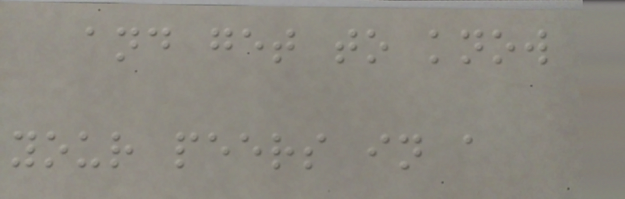and get to know
your peers in a
